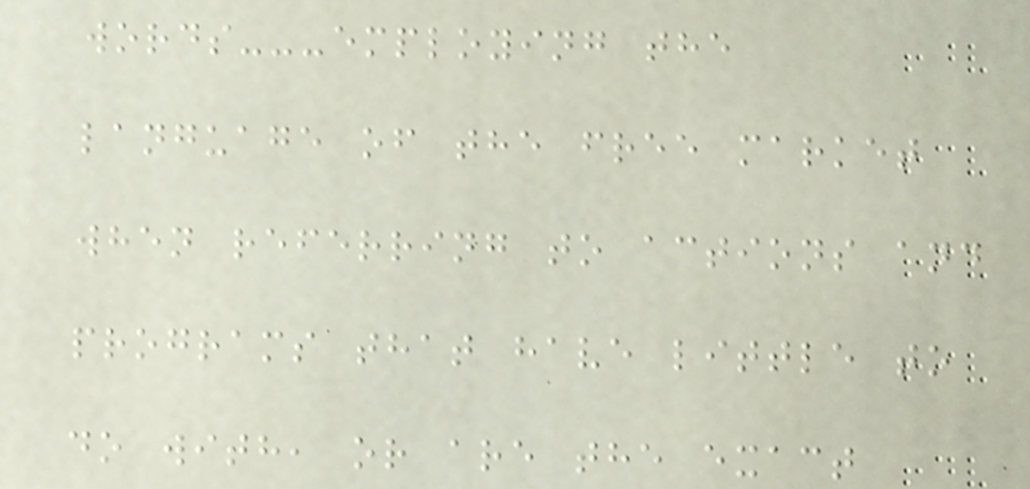words---employing the
language of the free market
when referring to actions and
programs that have little to
do with, or are the exact
